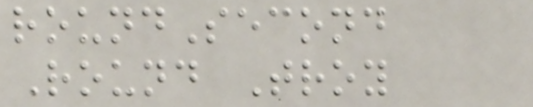roundSecond
Round Troy
